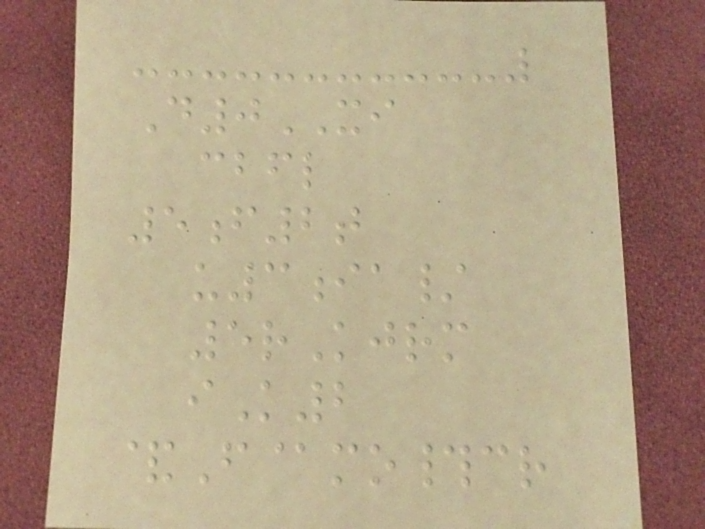D0XI
cbfl
5f2t
u3ia/
5rKjrm
iK2
&F@mo#cr
